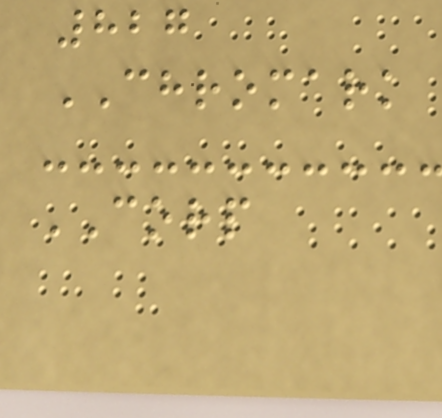827
CHROMARK
CORP
